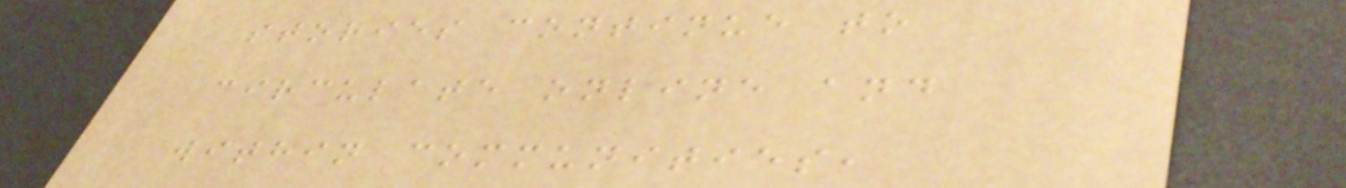stories continue to
circulate online and
within communities,
